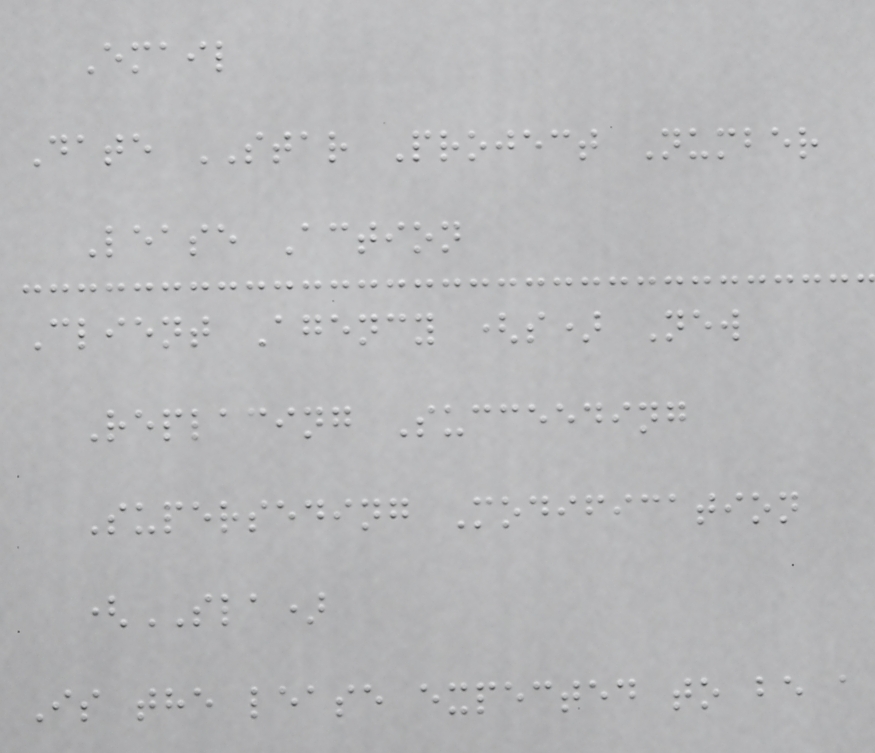Email
Date STAR Project Number
Lease Action
Client Agency (s) New
Replacing Succeeding
Superseding Modification
(SLA)
Is the lease expected to be a
